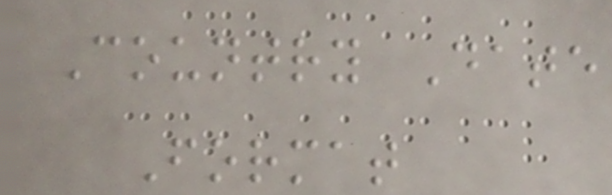Country Date
Format
